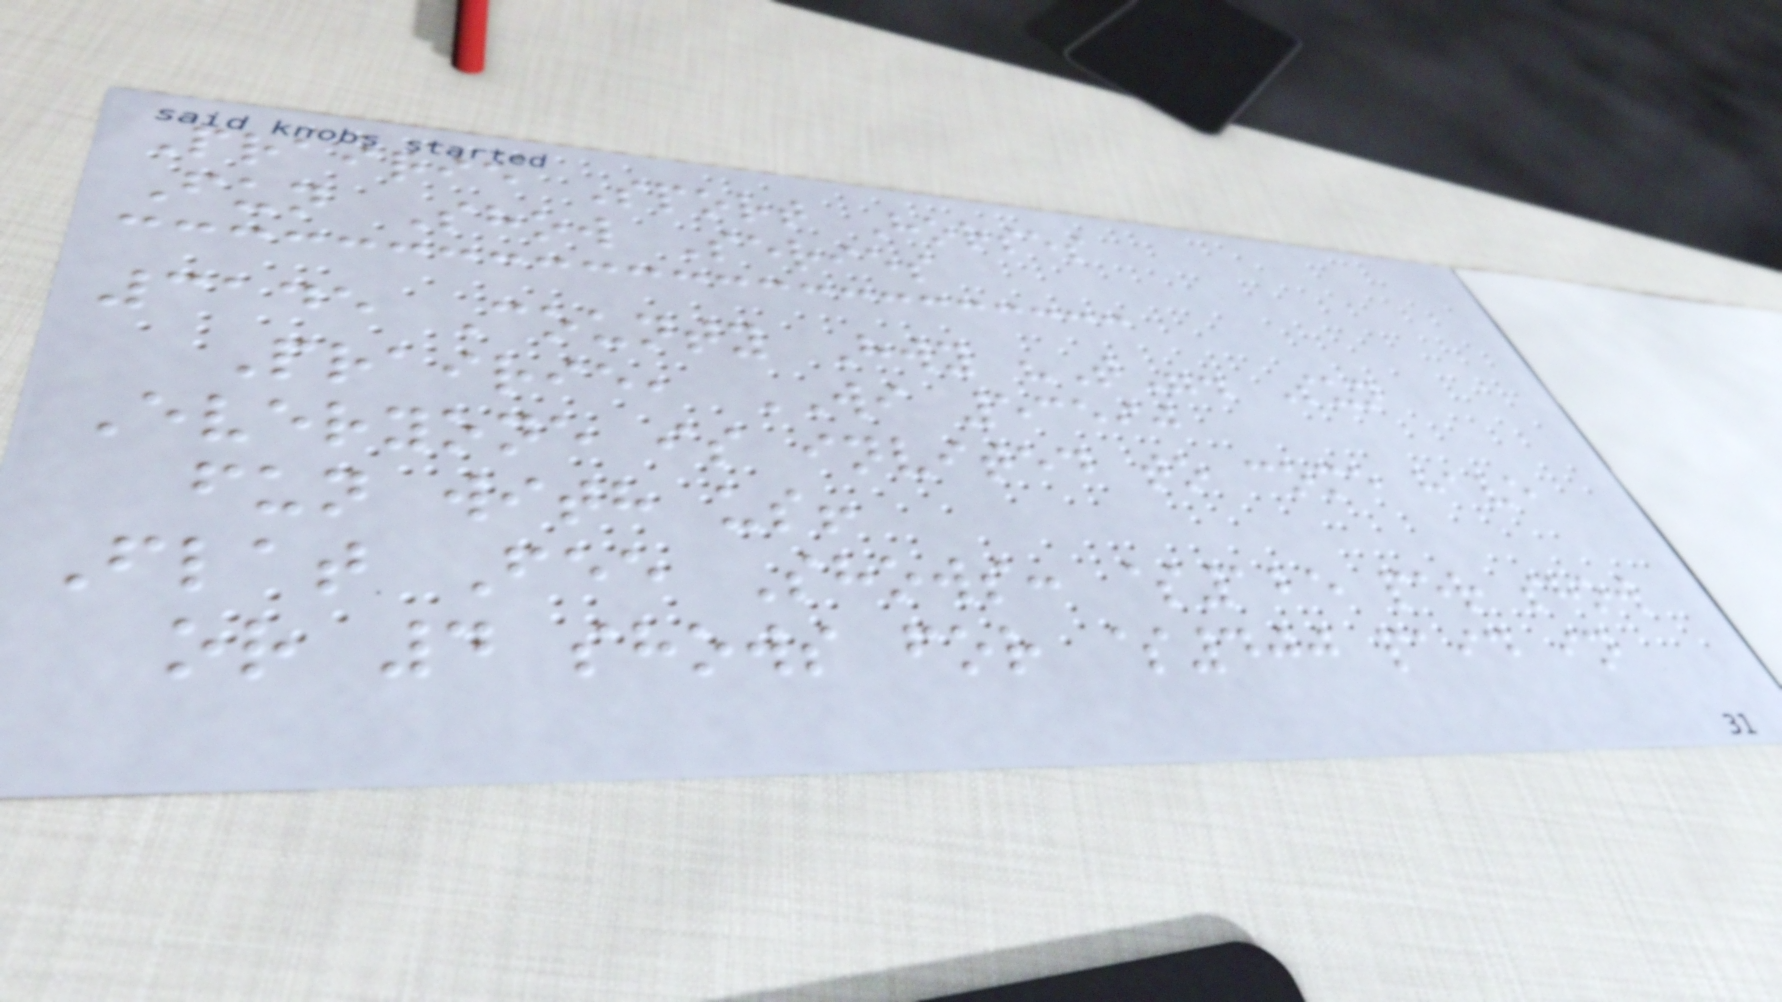Prairie Sport Horses
Fun Show Series
3145 County Hwy "T". Sun
Prairie, WI 53590
Everyone is invited to come have
fun with us!
Flat Fee Shows: $125 per show
or 4 shows for $400 paid in
